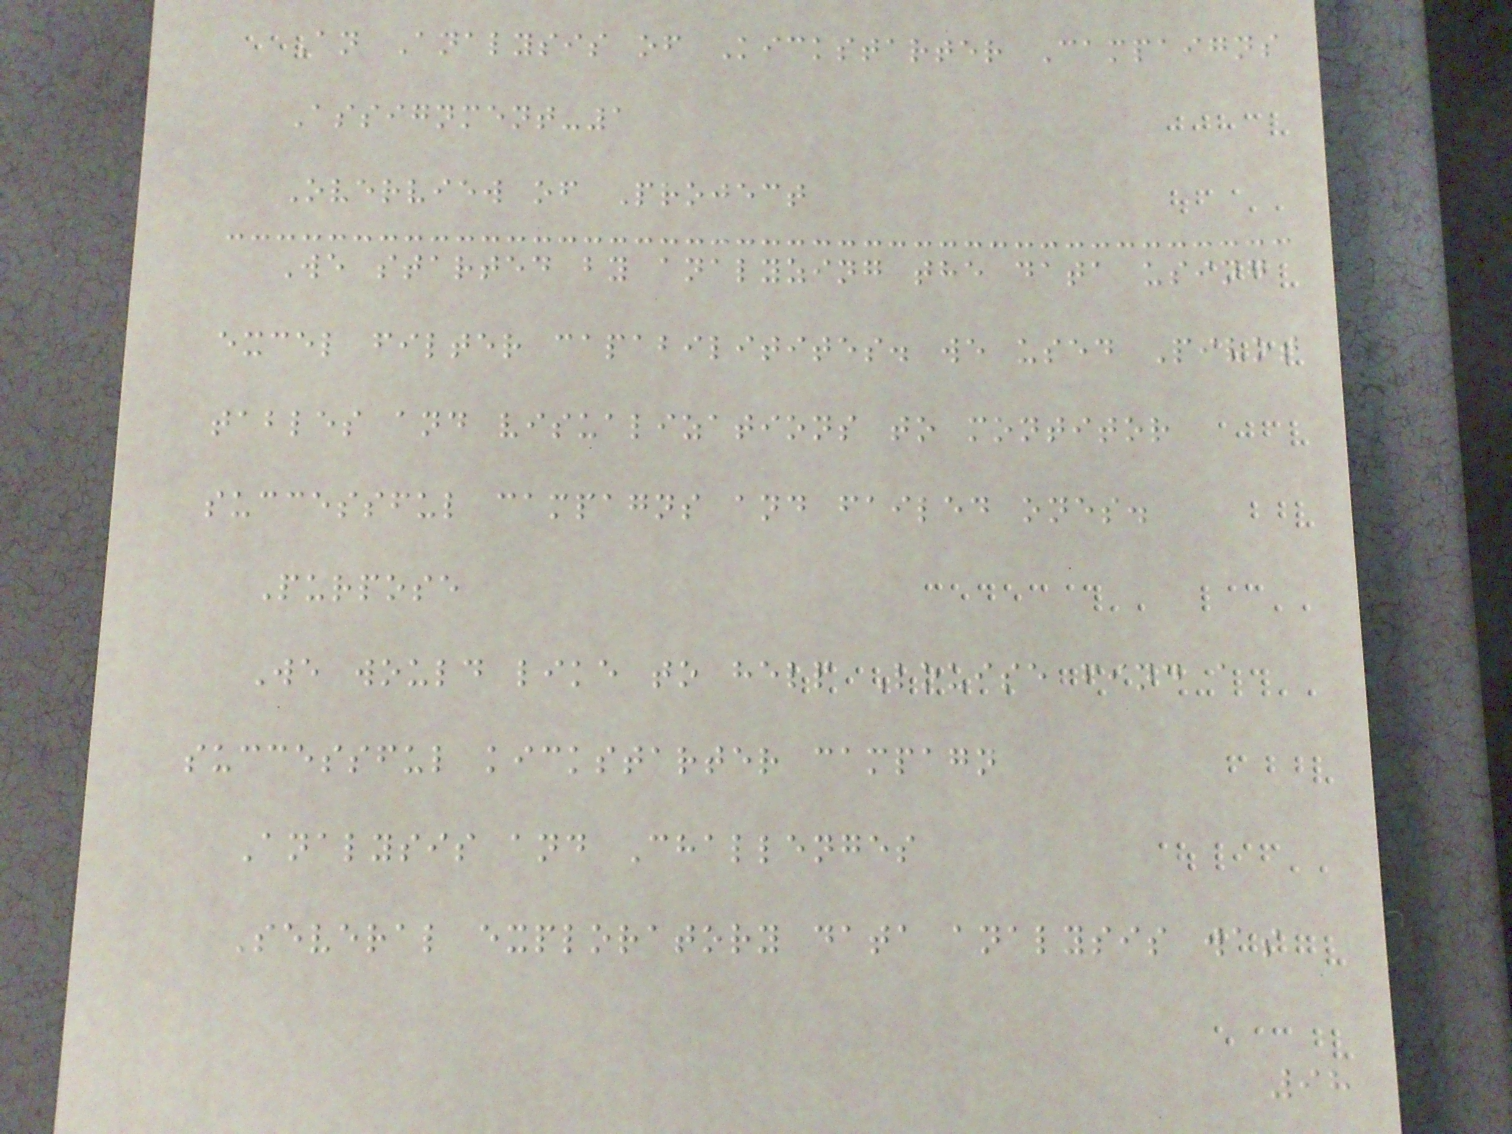An Analysis of Kickstarter Campaigns
Assignment-1
Overview of Project
We started by analyzing the data using
excel filter capabilitites. we used Pivot
tables and visualizations to montitor
successful campagns and failed ones.
Purpose
We would like to help Louise find a
successful kickstarter campagn
Analysis and Challenges
Several exploratory data analysis was
98
